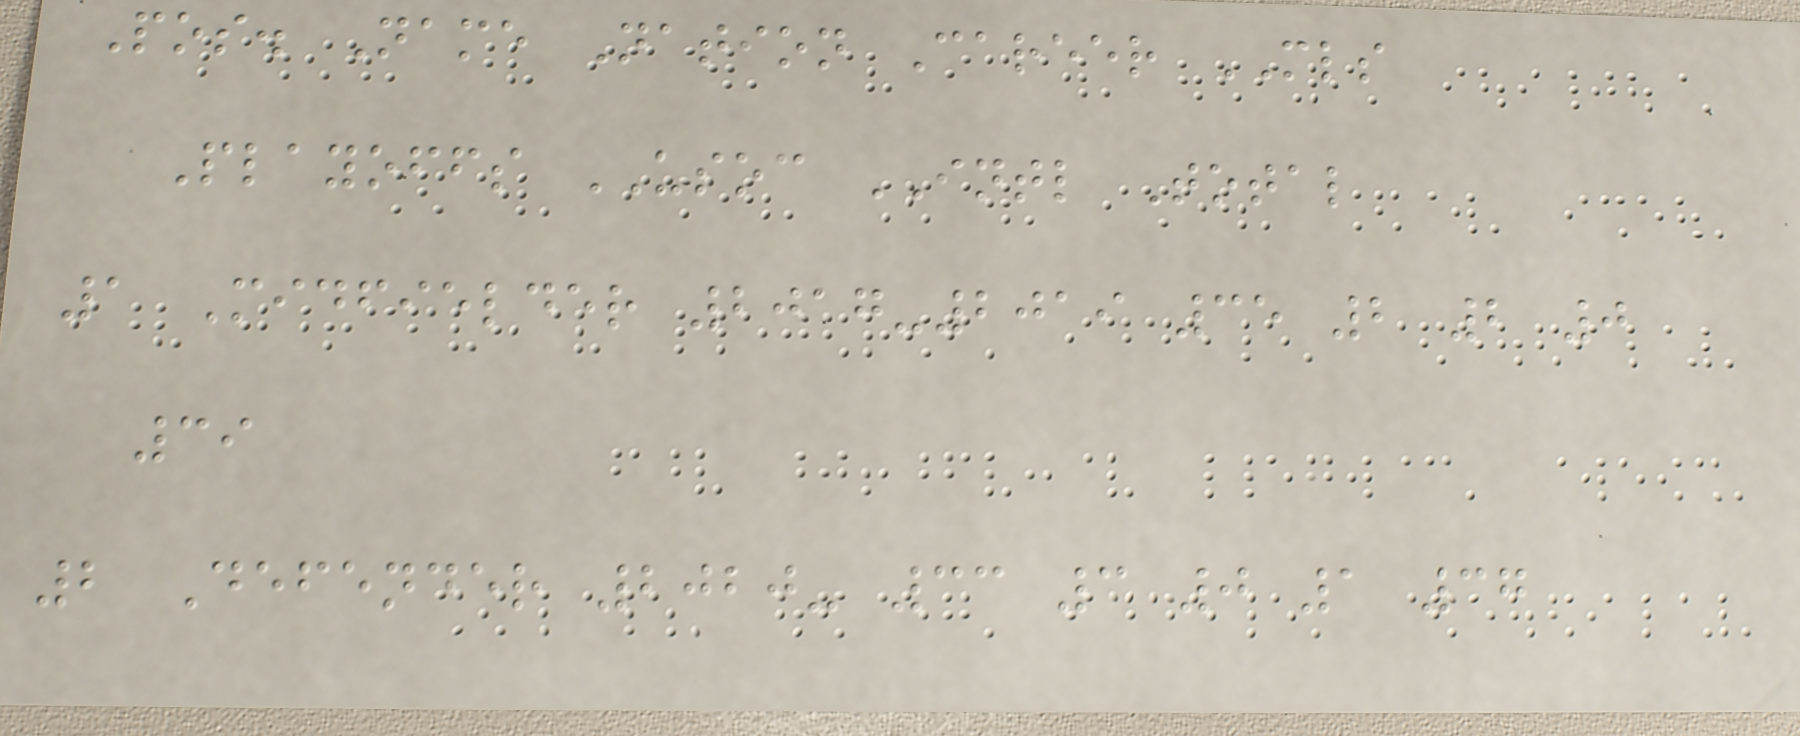Pos. Name Nation Career MLS
Playoffs USOC INTL Total
1 Midfielder 2017-2019 35 2 2 0
39
2 Defender 2020- 33 3 0 1 37
